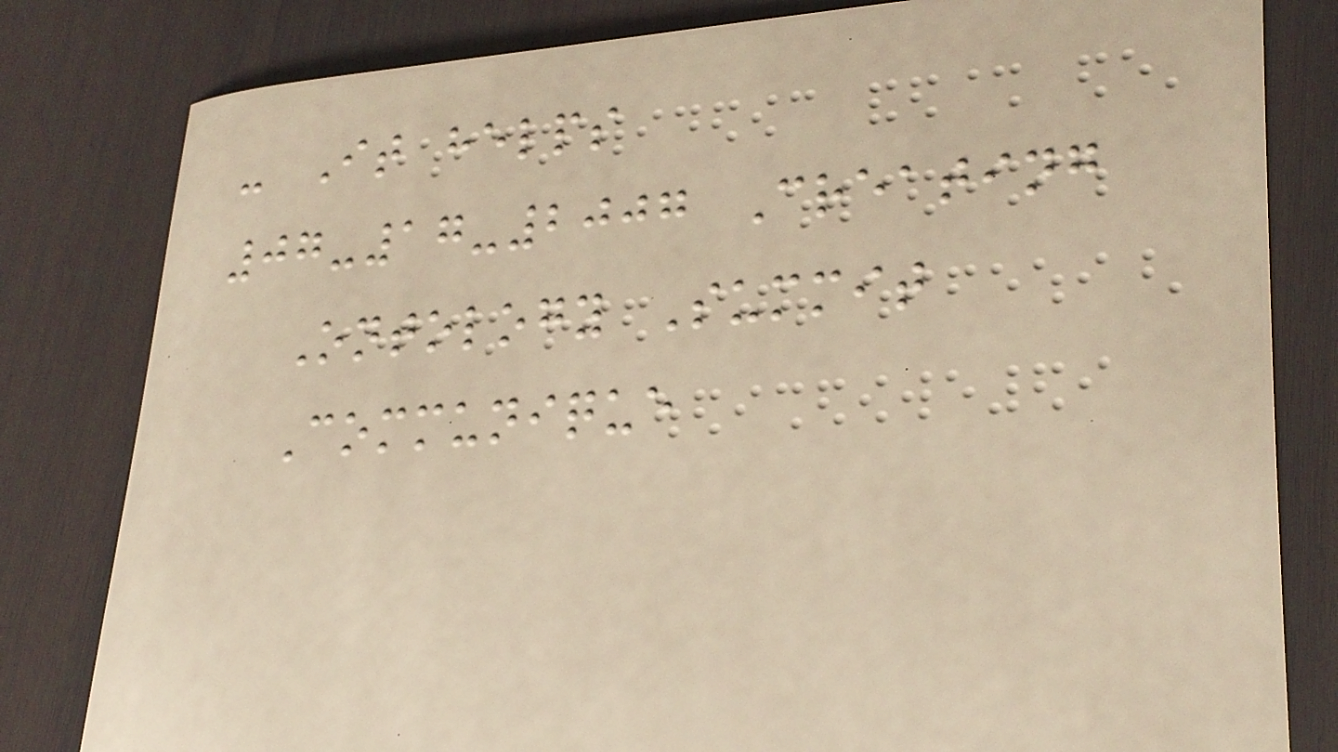- It helps
07-17-2007 Creating
Ontology Summit
Communique
